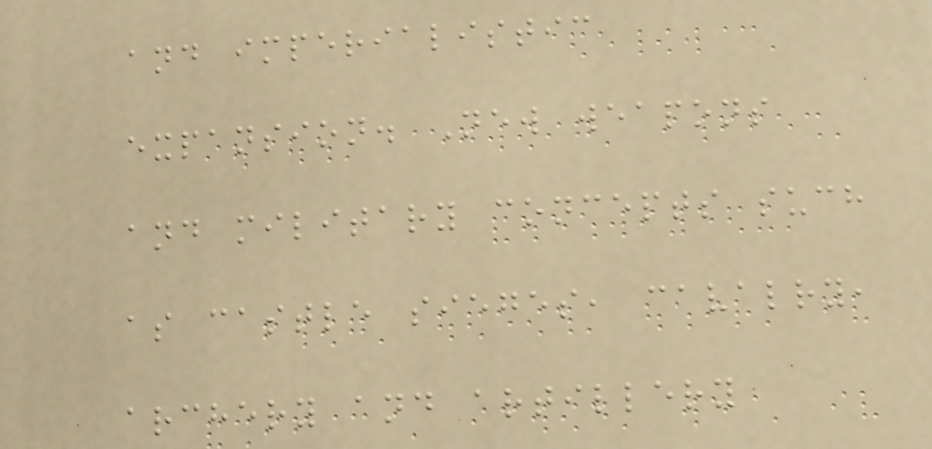and imperialistic
expansion. New weapons
and military concepts such
as castle sieges, cavalry,
archery and artillery
